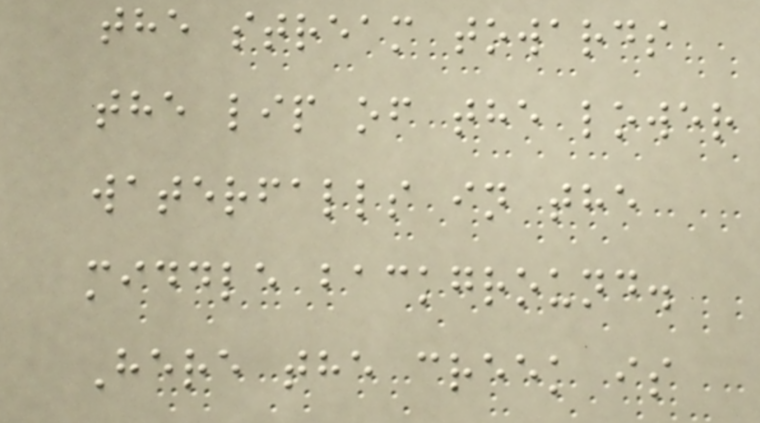the stream towards
the lip of the lower
waterfalls in the
middle background.
Here the creek is
